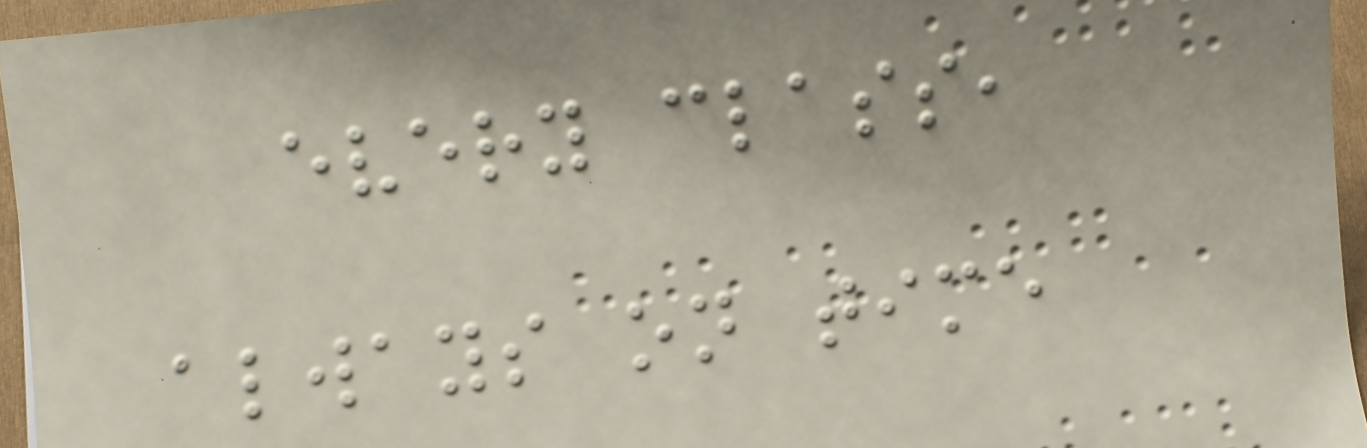every class,
always on time
